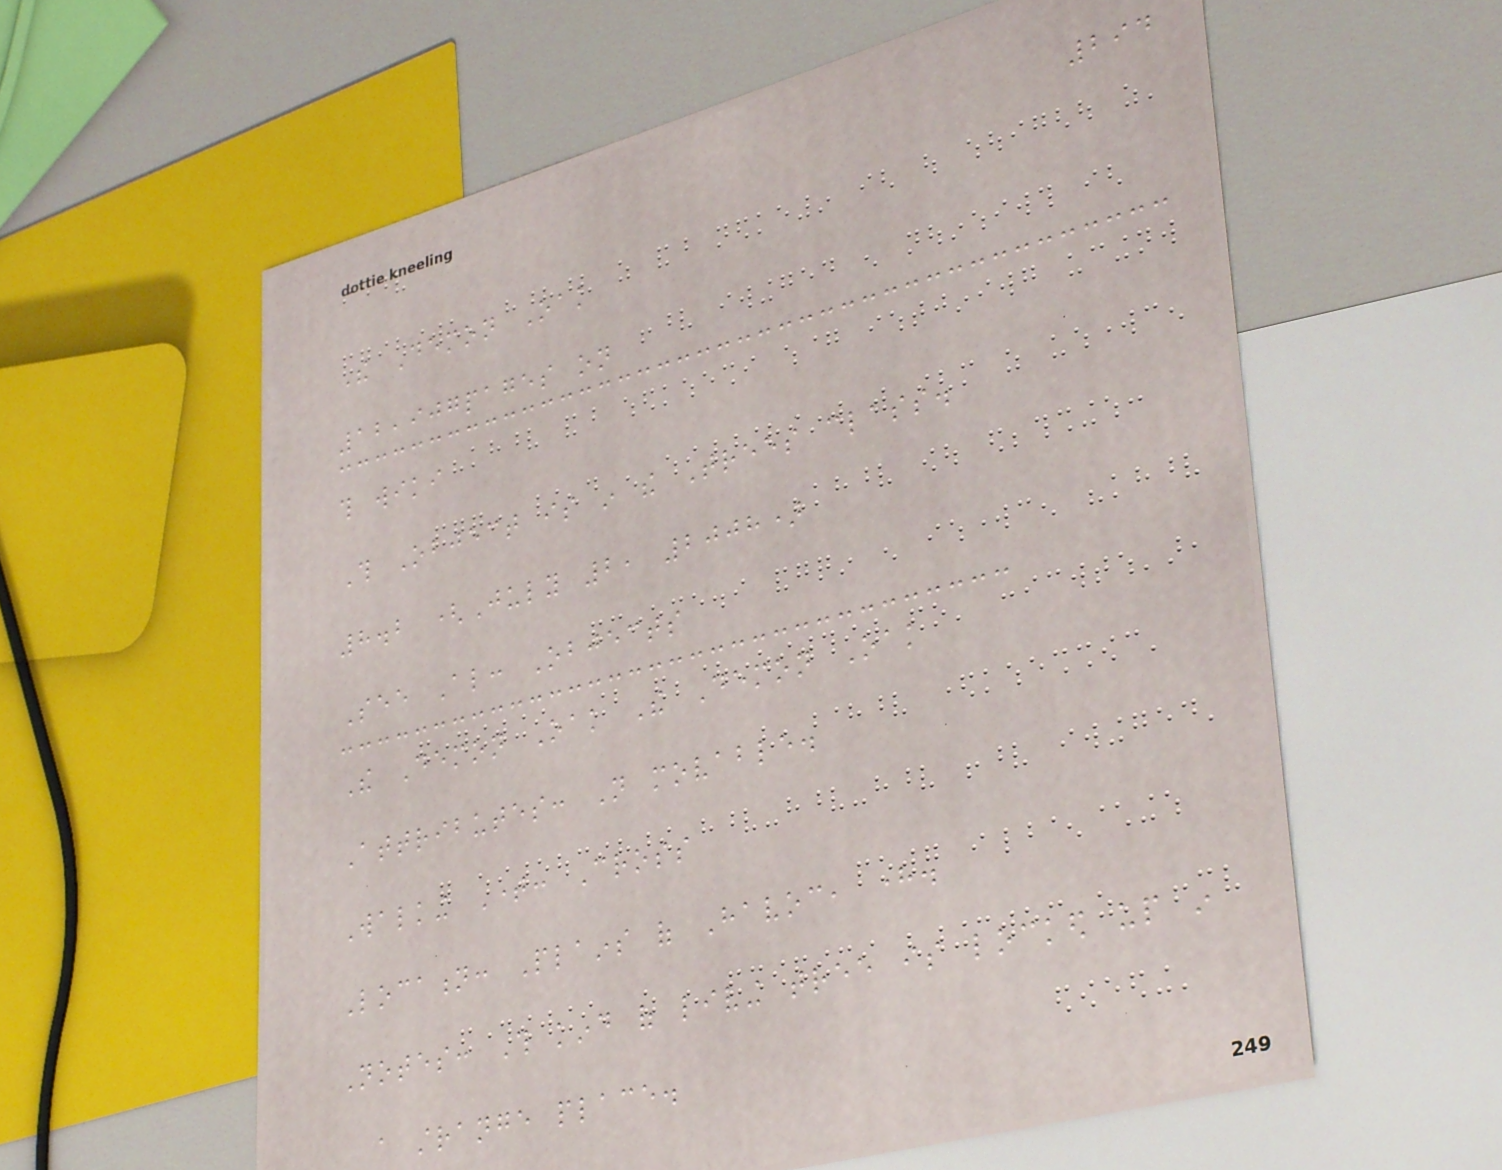294
The Demon Oak
12,907pages on
this wiki
This Object is in the Trees class.
8.2 (July 2, 2008)
See Also: Objects
The Demon Oak The Demon Oak
Attributes: Not movable.
Walking Time: Cross
Location: Plains of Havoc, here.
Notes: This kind of living tree is locked up in
a strange place.
